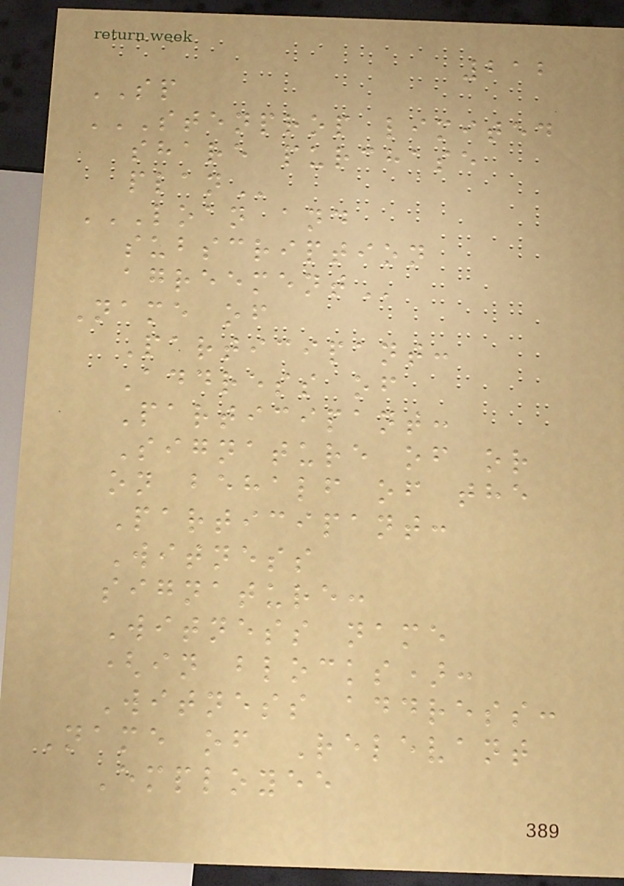212
SP
STENPROP LIMITED
SHARE PURCHASE
PLAN
LOAN AND
SUBSCRIPTION
AGREEMENT
Name of
Participant:
Address of
Participant:
Signature of or
on behalf of the
Participant:
Witness
signature:
Witness name
(in blocks):
Witness address:
Name of Relevant
Employee
